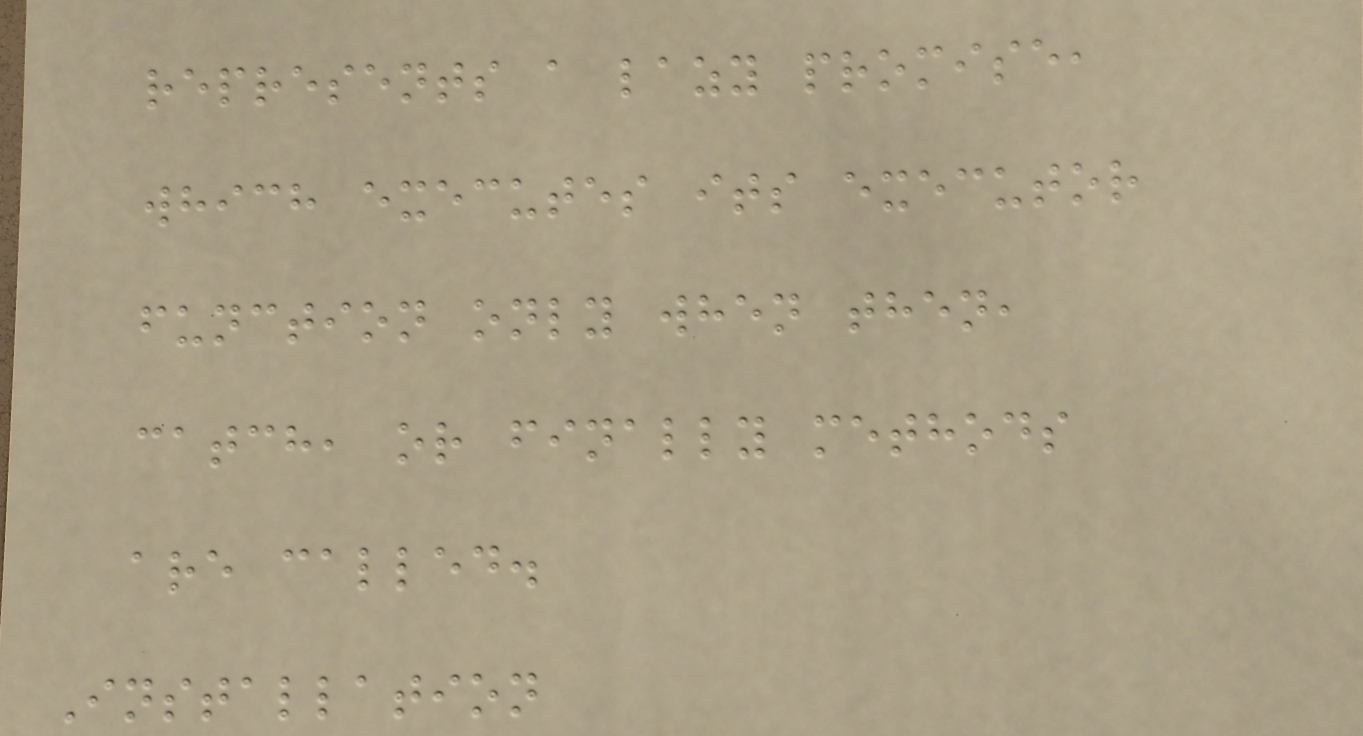represents a lazy promise,
which executes its executor
function only when then,
catch, or finally methods
are called.
Installation
